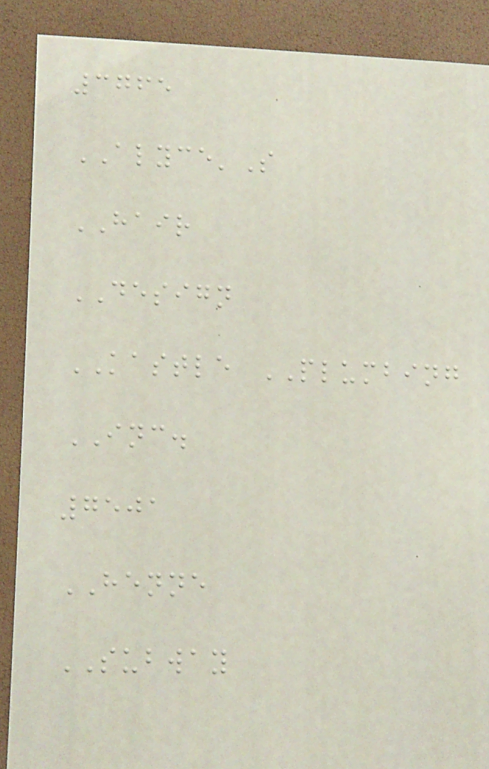3765
ALYCE'S
HAIR
DESIGN
KASTLE PLUMBING
INC.
7501
HENNE
SUBWAY
